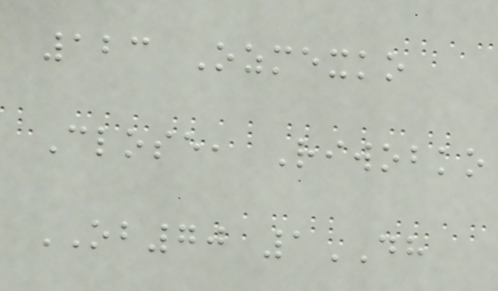123 Ozmexko
Close, Riwobko
OB70 1DH
